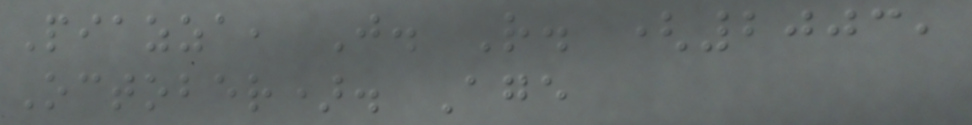Piazza, J. R. (2003,
October). Age
